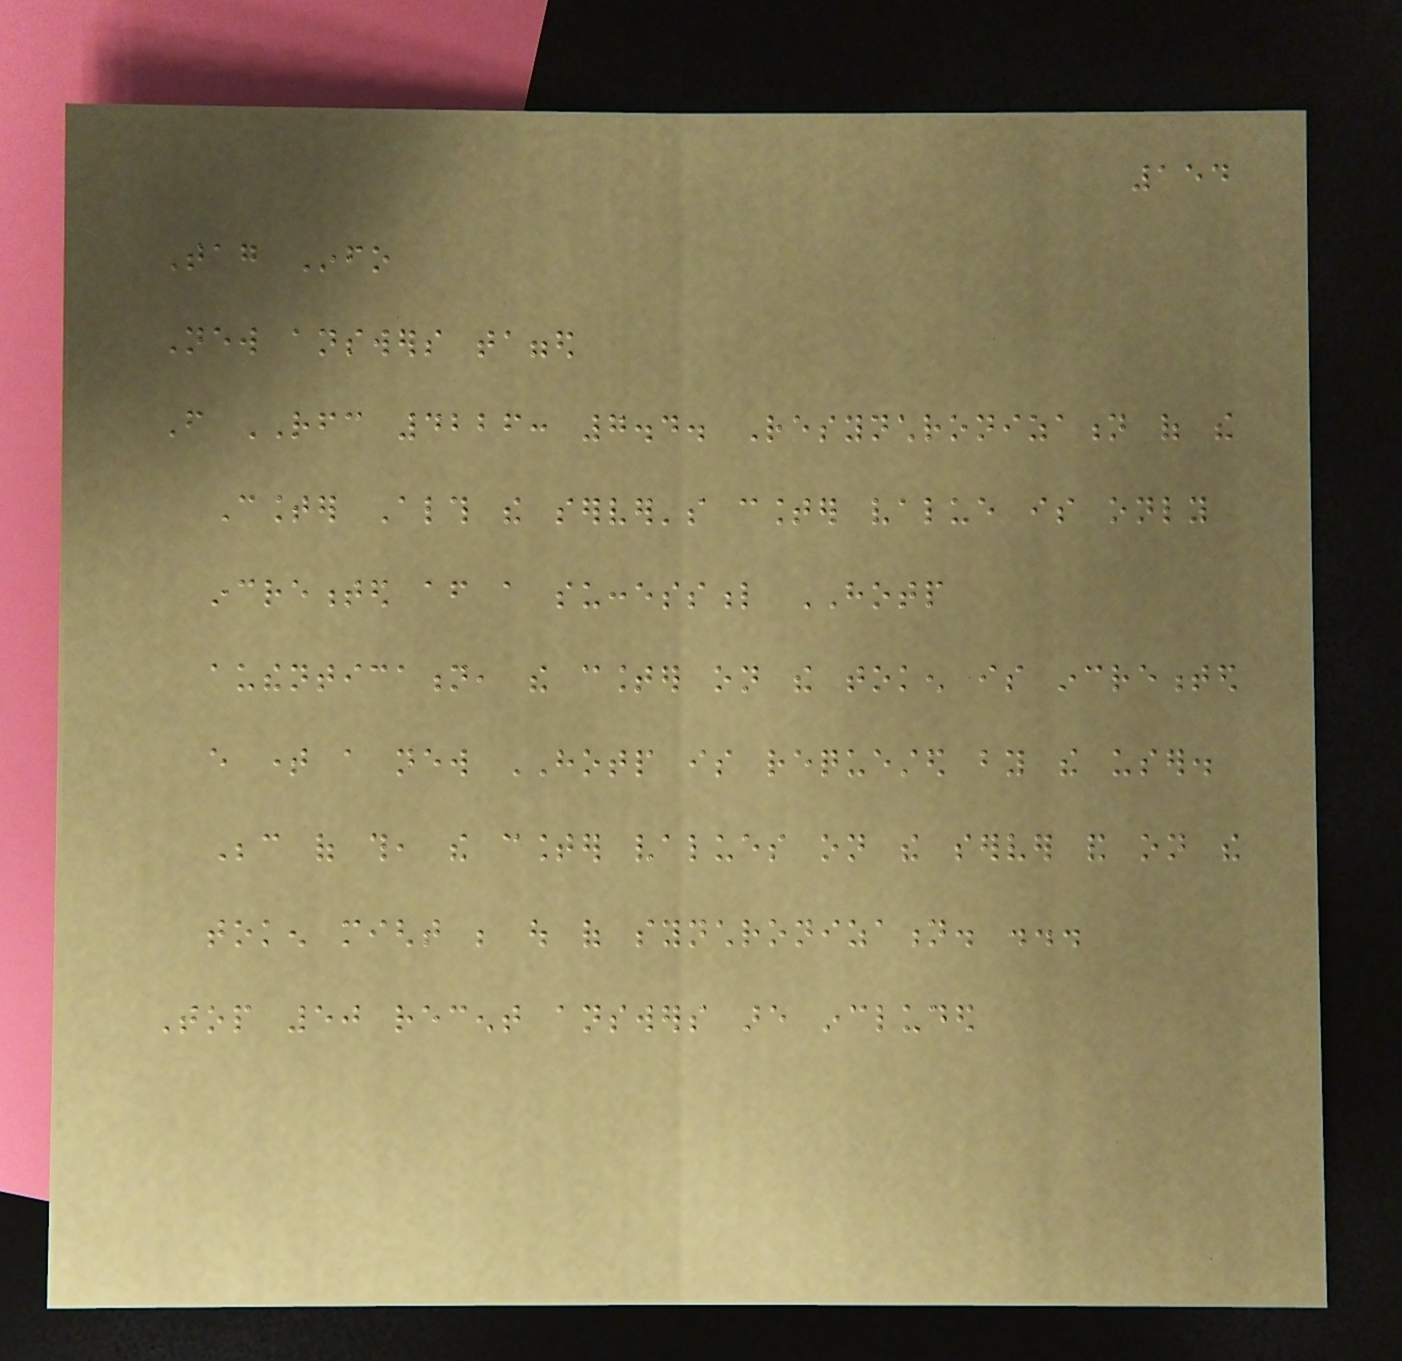154
Tag Info
New answers tagged
From RFC 4226: 7.4. Resynchronization of the
Counter Although the server's counter value is only
incremented after a successful HOTP
authentication, the counter on the token is incremented
every time a new HOTP is requested by the user.
Because of this, the counter values on the server and on the
token might be out of synchronization. ...
Top 50 recent answers are included
